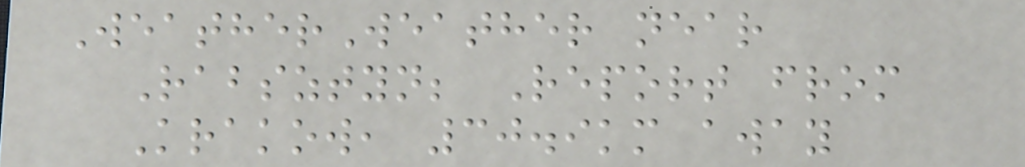WeatherWeather near
Rabsztyn; Report from
Krakow, 30.9km away
